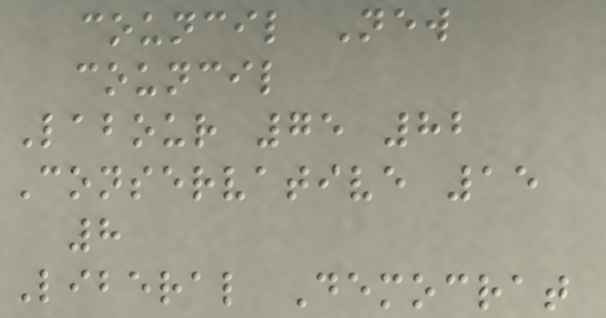council New
council
Labour 75 82
Conservative 15
8
Liberal Democrat
